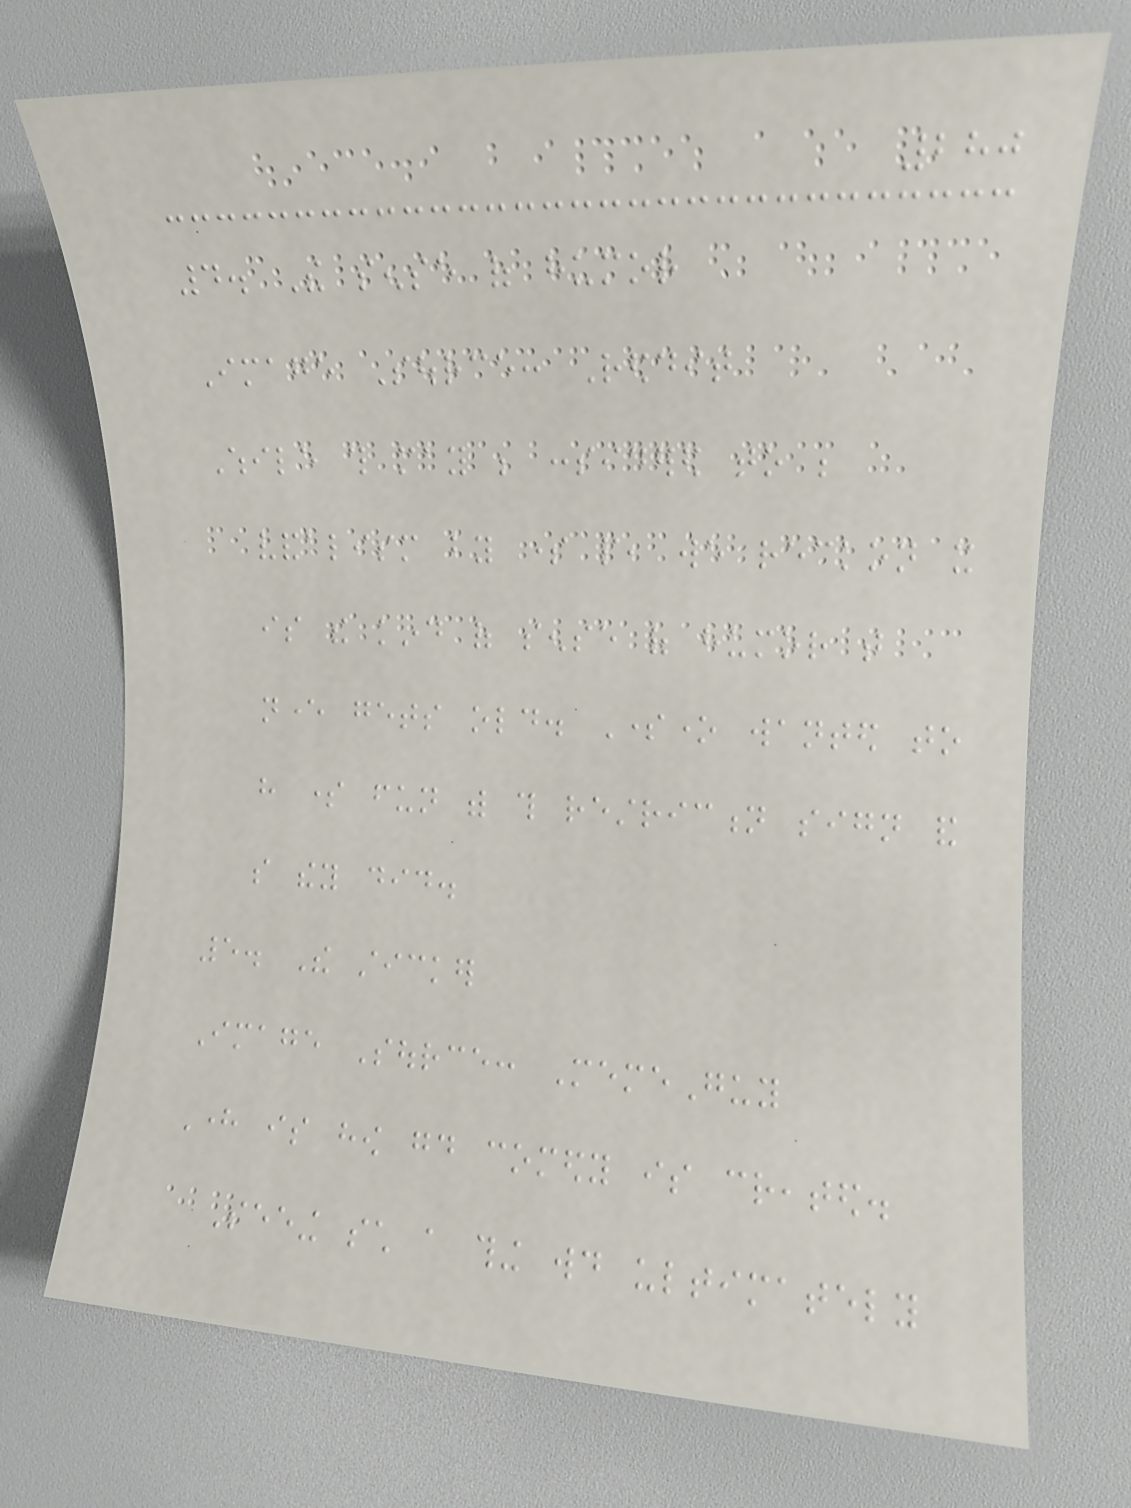280
4. The sense of humor
Image Source: Reddit
While this may be considered to be
vandalism by some people, we reckon it
is the kind of sense of humor that
never gets old. Someone wanted to
have some fun with this restriction sign and
so they did.
5. The sticker
Image Source: MemeGuy
Here is how good comedy is created.
Seeing such a thing would ultimately
